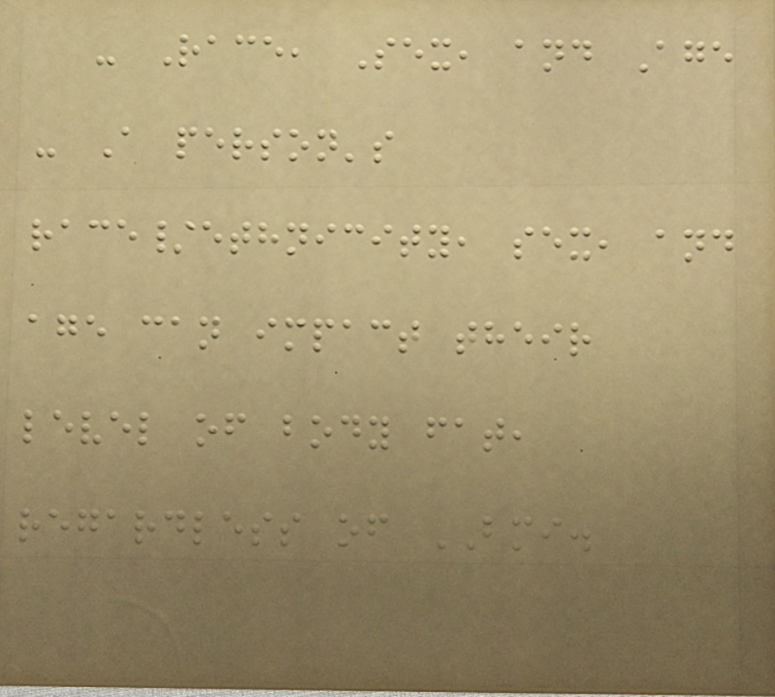- Race, Sex, and Age
- A person's
race/ethnicity, sex, and
age can impact their
level of body fat,
regardless of BMI.
